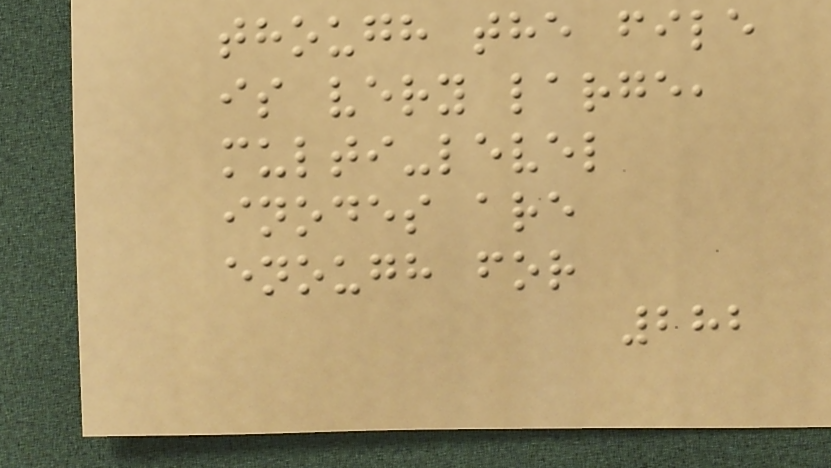though the file
is very large,
multi-level
inodes are
enough for
282
